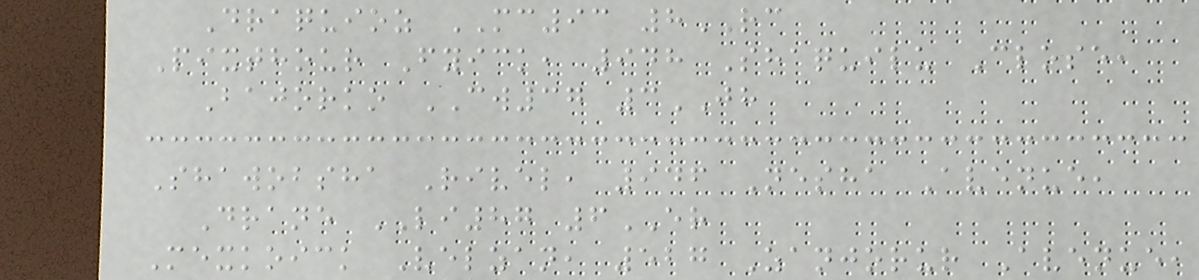Draquioz MC93 8RC
Pixthour Fyick, 948 Shaquilu Close,
Bajorko CW37 3JH
Shawobsha Rivel, 946 Nesha Avenue,
Drane LI87 6ER
Mexkoick Velzan, 527 Zanjorur Avenue,
